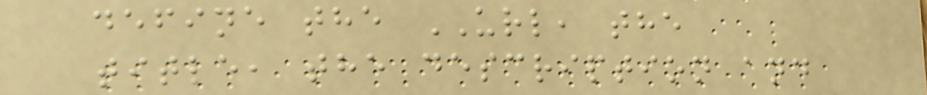define the URL, the
title, the description and
